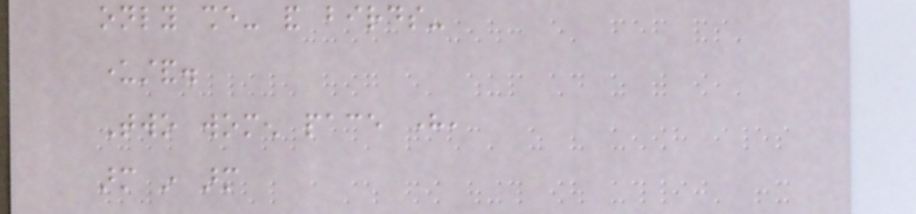only she- and birds-
understand.
Two women pace here,
arm in arm
